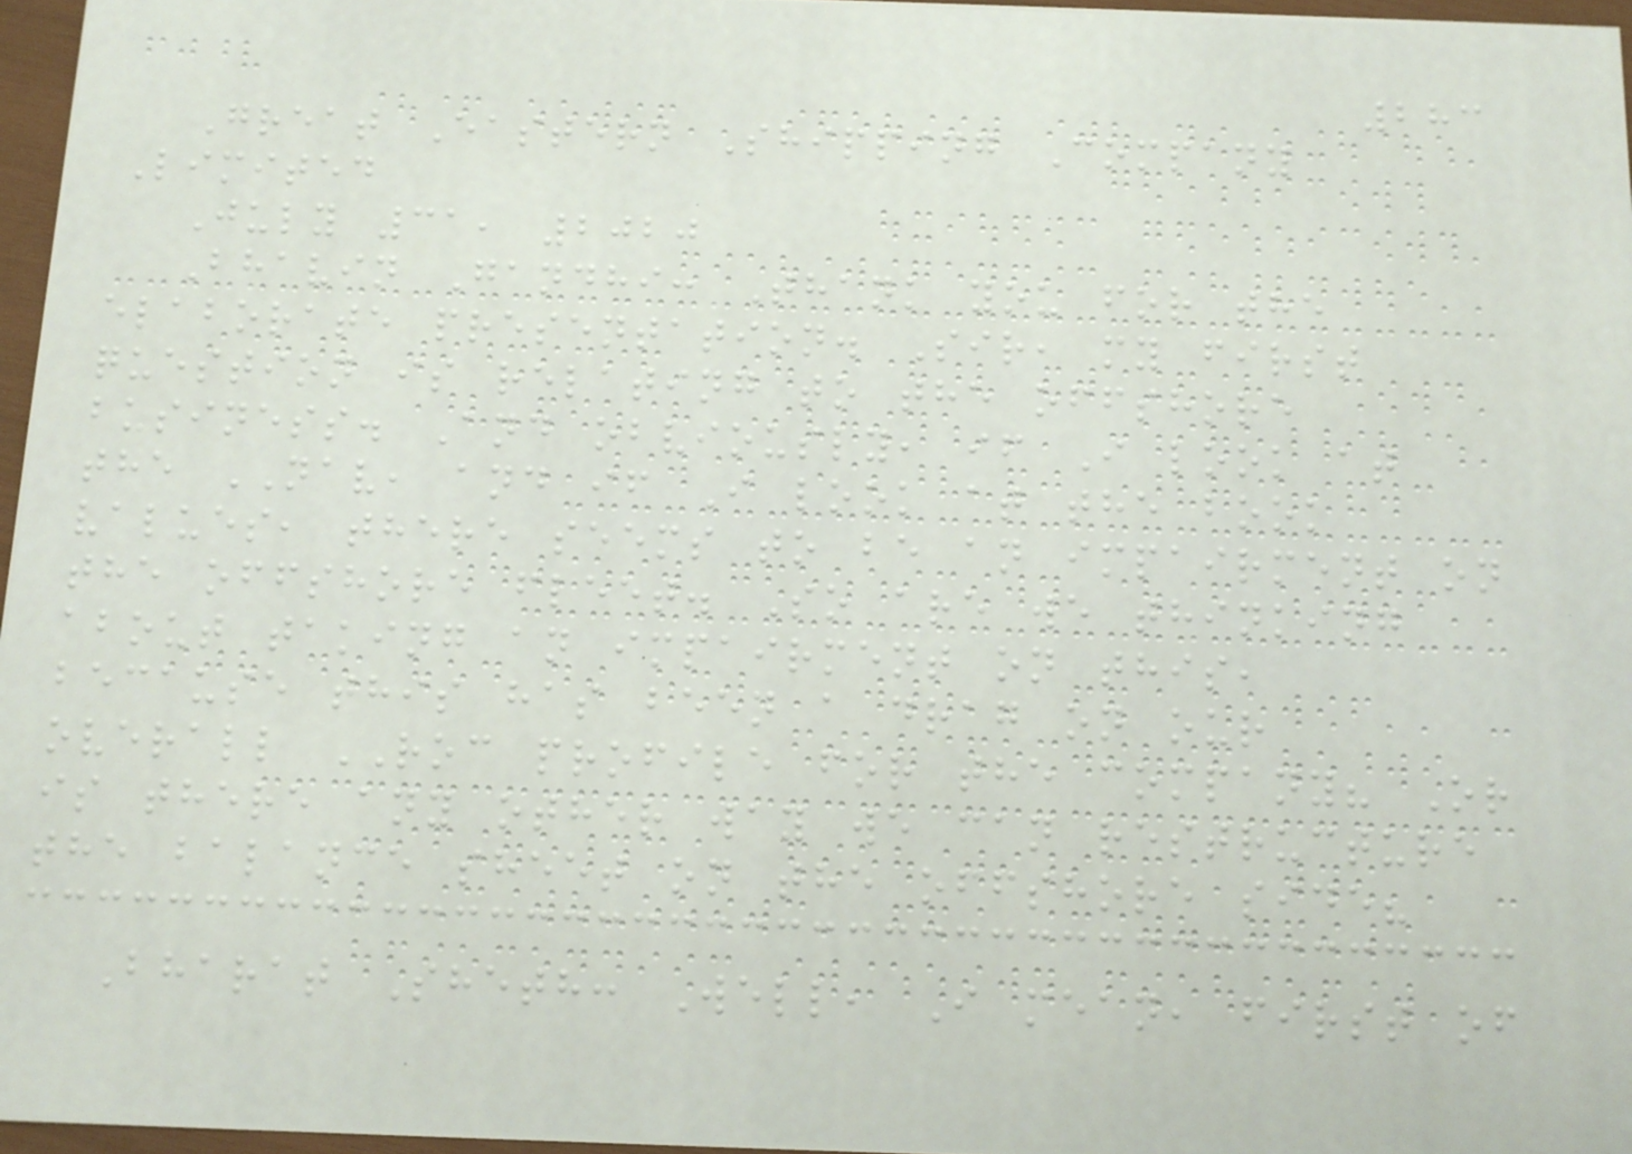283
Great Eastern Shipping Company
Limited
July 31, 2020
Bhavin Gandhi: Thank you for the
elaborate presentation. Sir, my first
question is relating to the offshore
business. And obviously, if I look at
the NAV, and if I look at the book
values, there seems to be an impairment on
the offshore fleet. So are we thinking
about taking an impairment on this,
because this has been a drag on our
overall ROC profile for the company? Or
is there any other way we can restructure
the balance sheet on the offshore side?
Bharat Sheth: Well, I mean, first of
